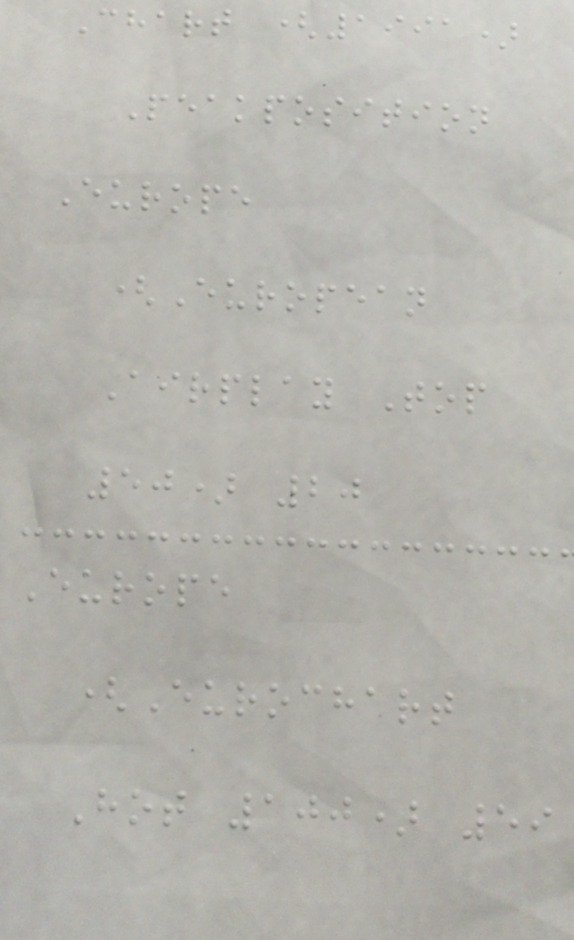Chart (1991)
Peakposition
Europe
(European
Airplay Top
50) 20
Europe
(Eurochart
Hot 100) 59
